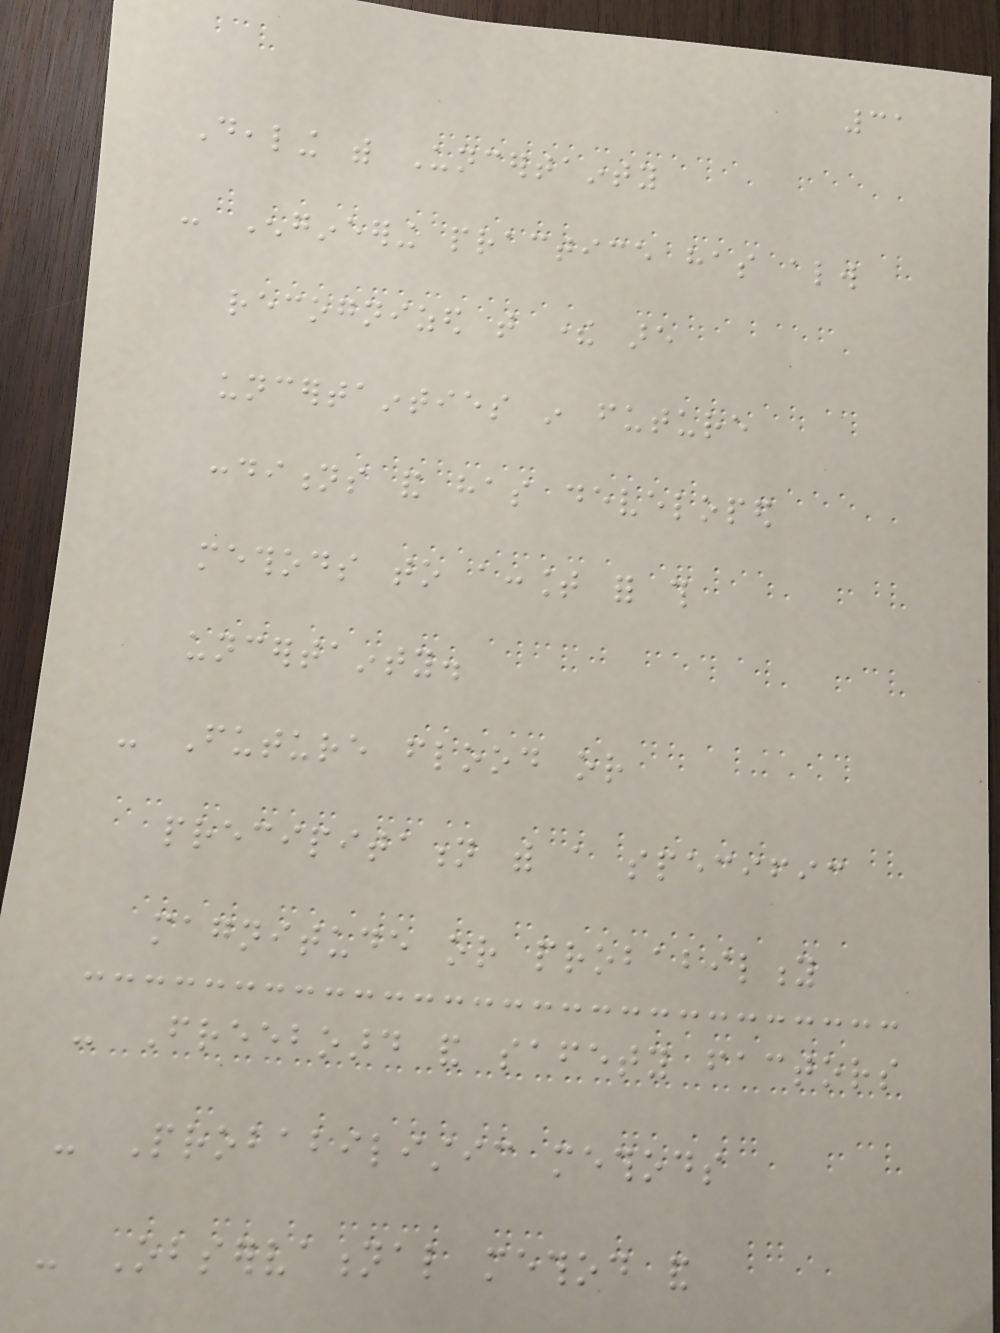31
Dealing with Uncertainty
- Engineering practice has always
recognized that there are
uncertainties in future
conditions and has developed
methods to account for this
uncertainty.
- Future flood or
precipitation with a specific
magnitude or probability
- Freeboard and safety factors
- Probabilistic methods
- Observational method and
